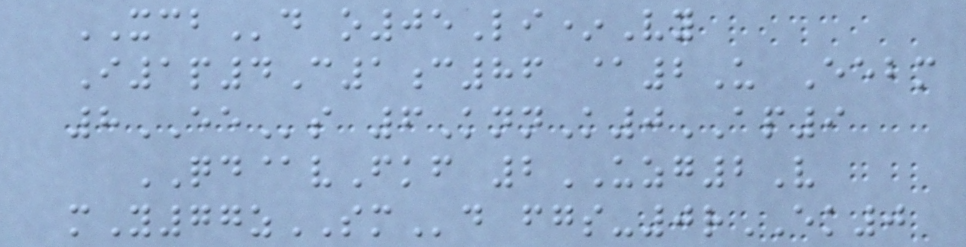XCBd o05Li*Vy
I1p4C1c86 @2U Eebm
8EEs 6KnnK0AP9
QD@vFkf 2UZG2V
mY77zSMd fgs-0rEK0
